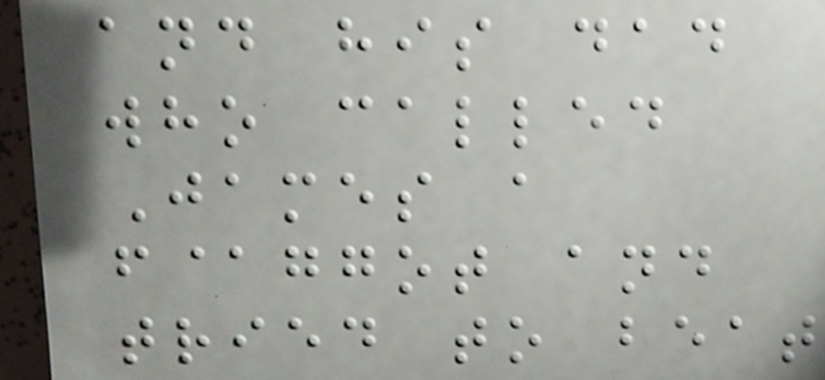and his dad
who called
James a
f@ggot and
tried to beat
